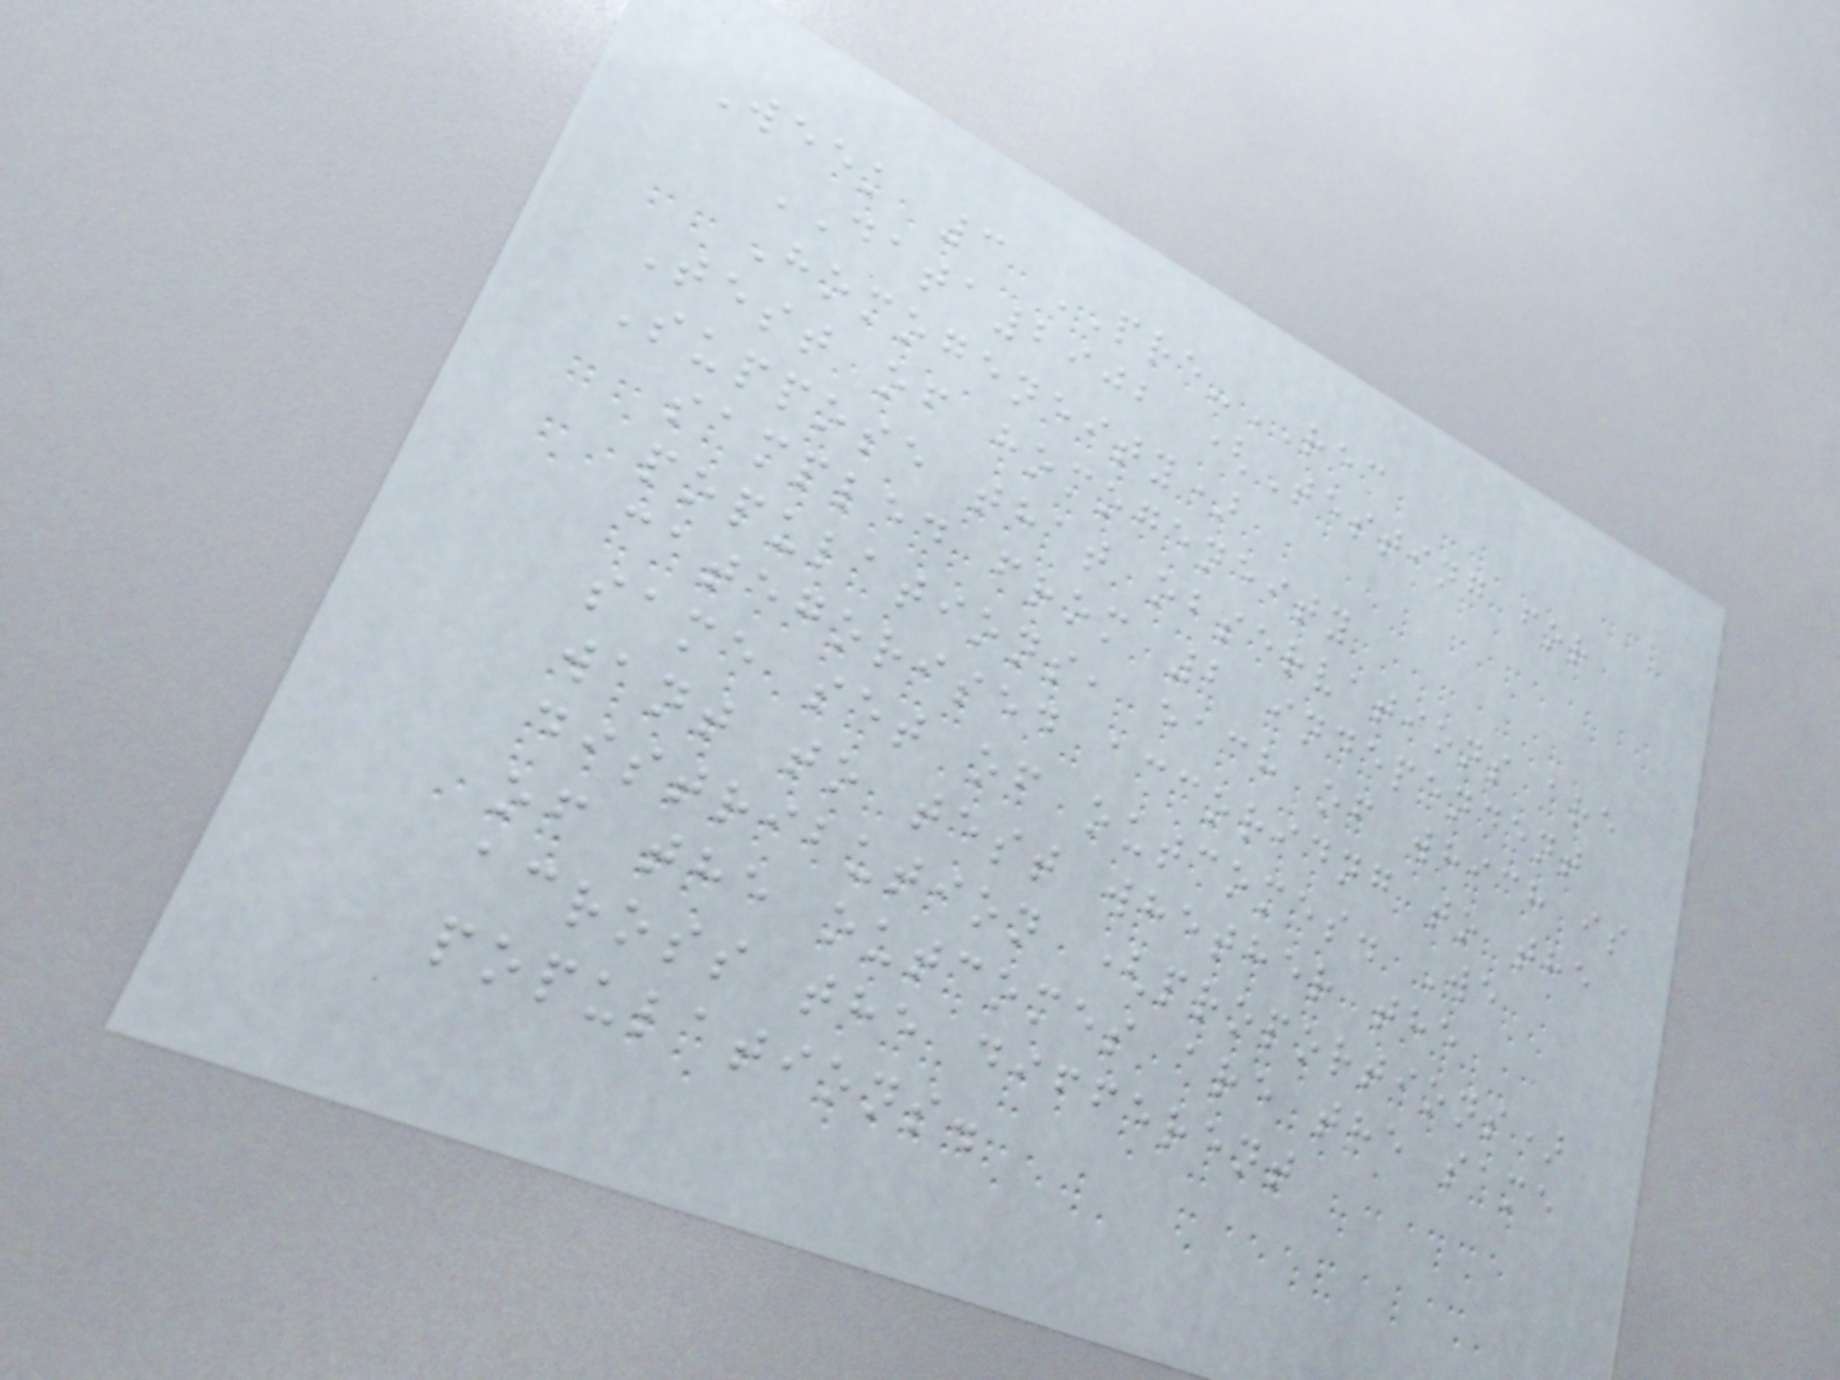Week 3 PRE-REC
DATA2902 (Testing for
Homogeneity)
Test of homogeneity
Suppose that observations are
sampled from 2 independent
populations, each of which is
categorised accoridng to the
same set of outcomes. We
want to test whether the
distribution (proportions)
of the outcomes are the same
across the different
populations.
